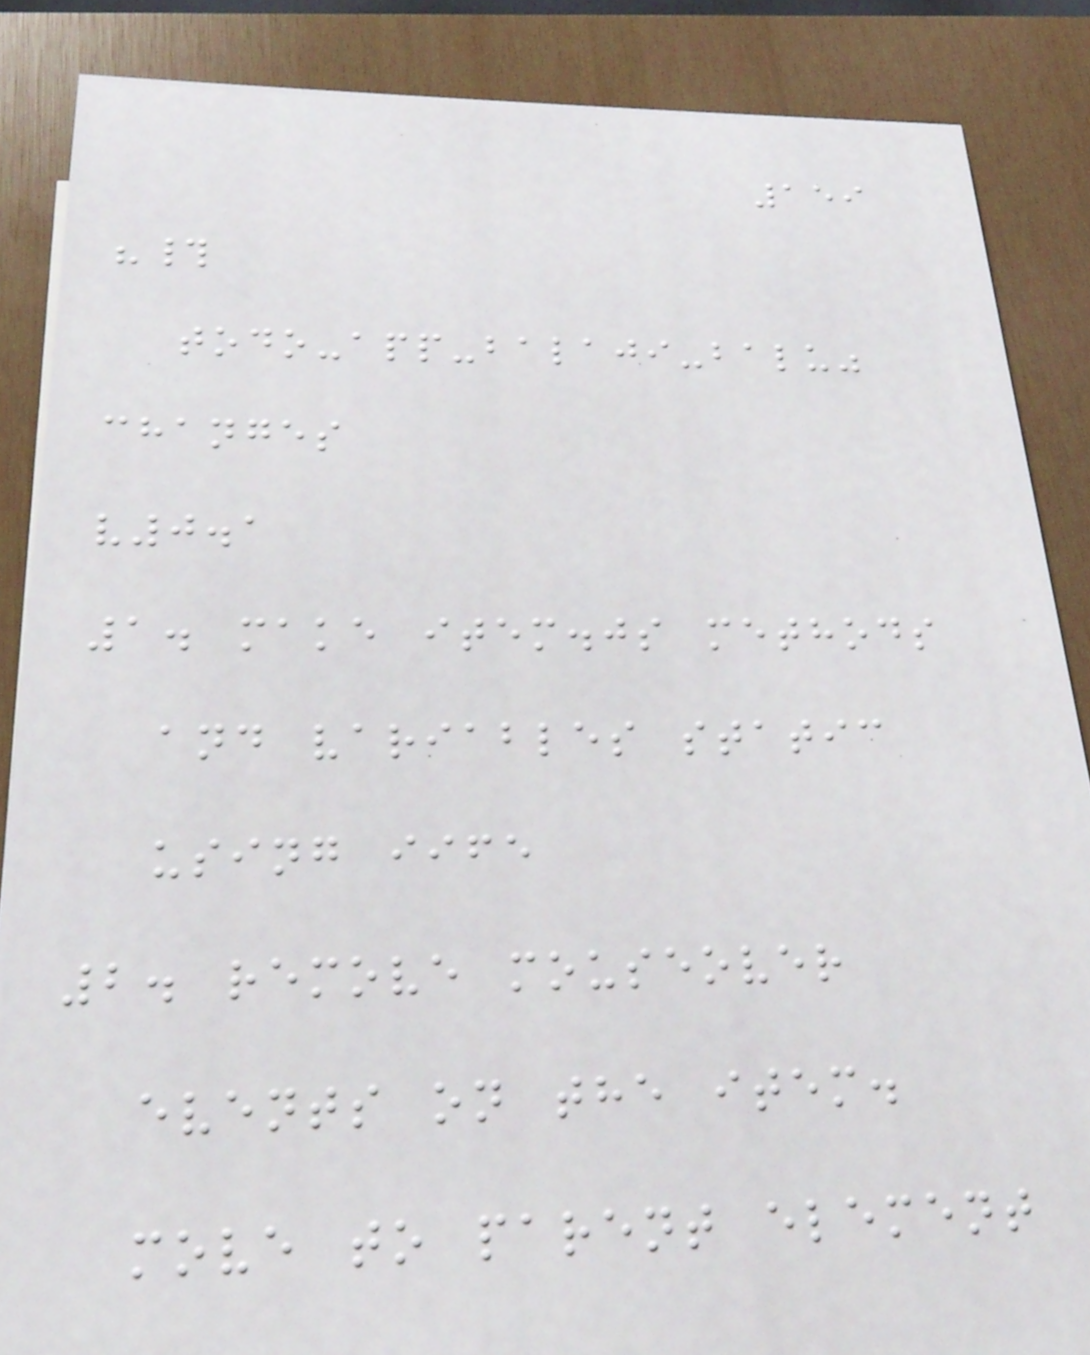159
"#
todo-app-balaji-balu"
changes
v0.1
1. make item.js methods
and variables static
using iife
2. remove mouseover
events on the item.
move to parent element
